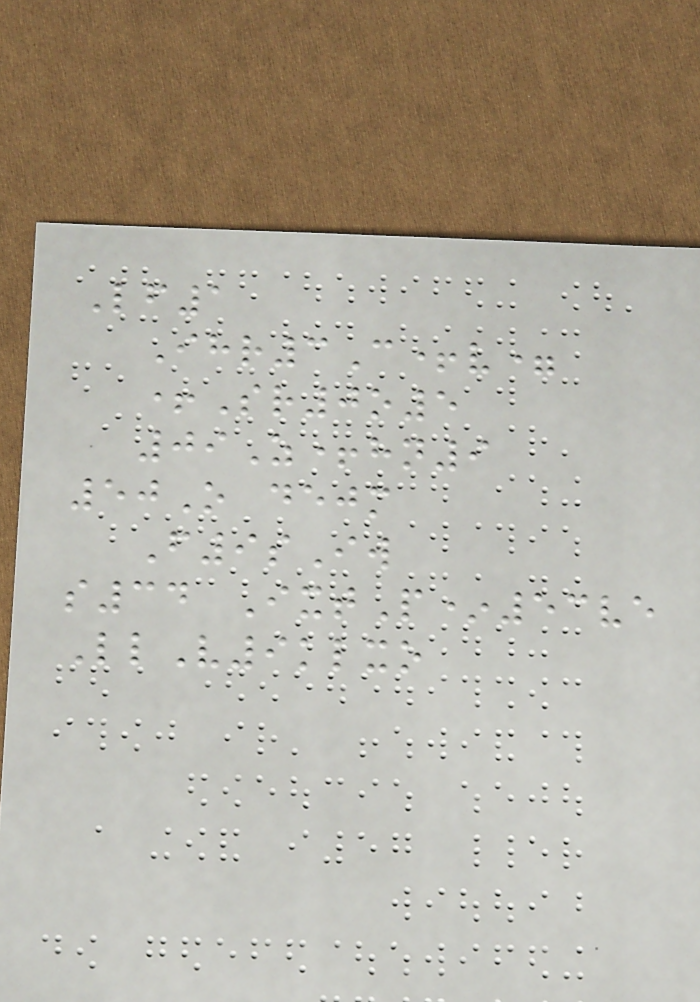Lf1
Ihr3C+v=
+Sr0o5
09Z+hn9
50O dejm
F9sIw
s34 IxtP*53ve
LlV9klxo
